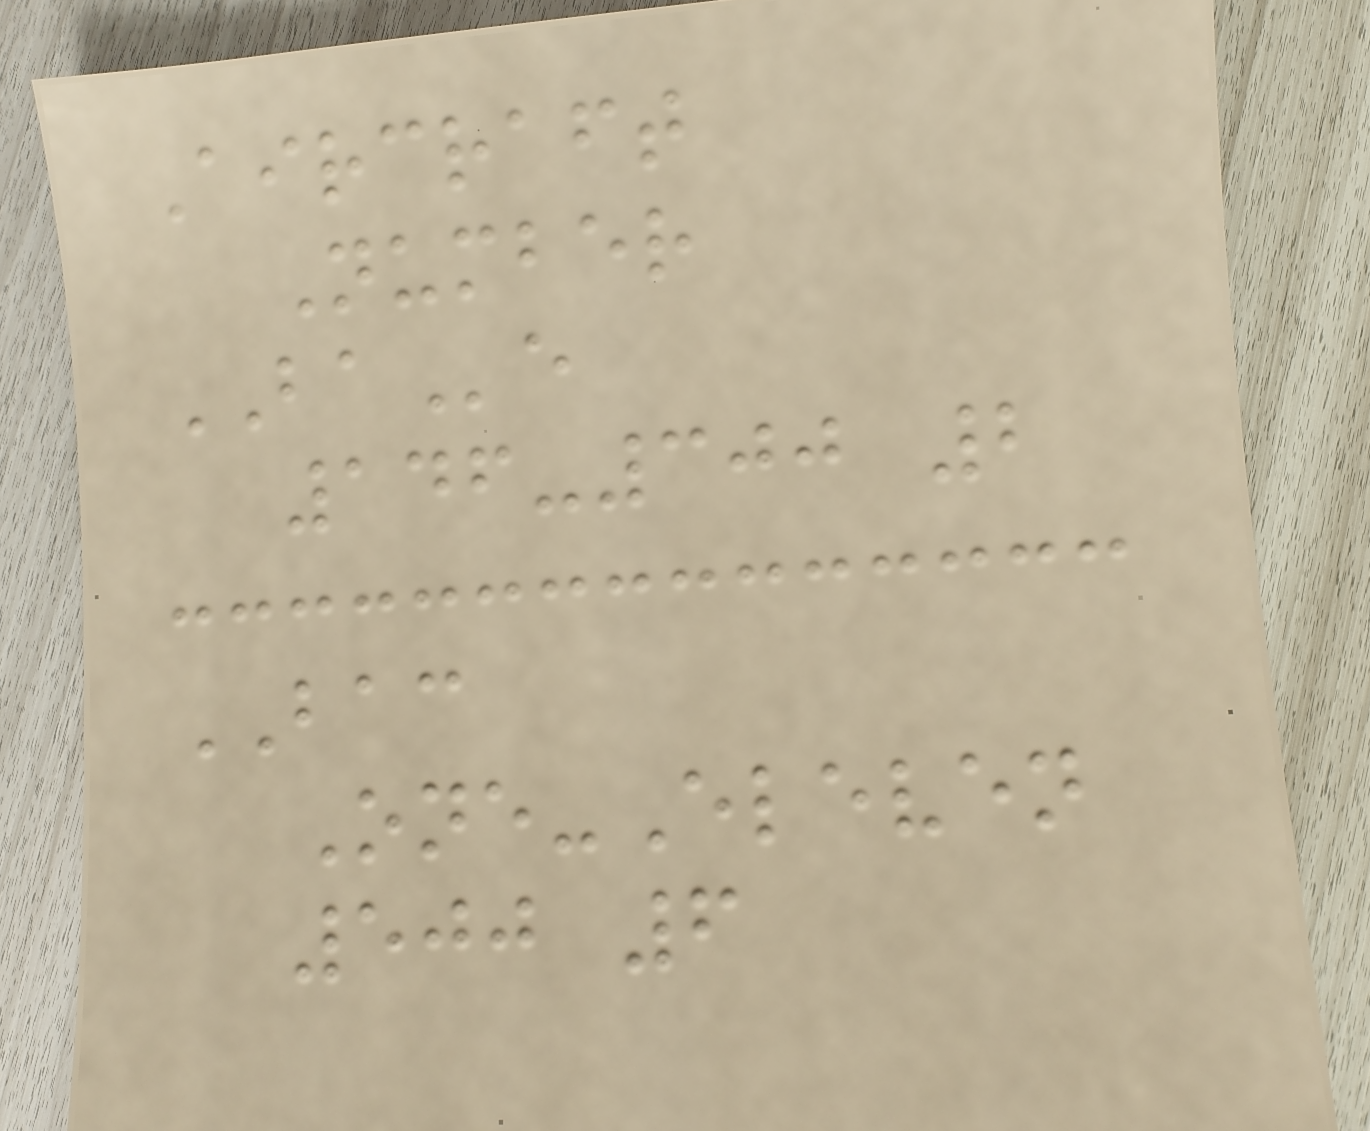Aircraft
Number
BAe
146-300 2
BAC
One-Eleven
500 6
